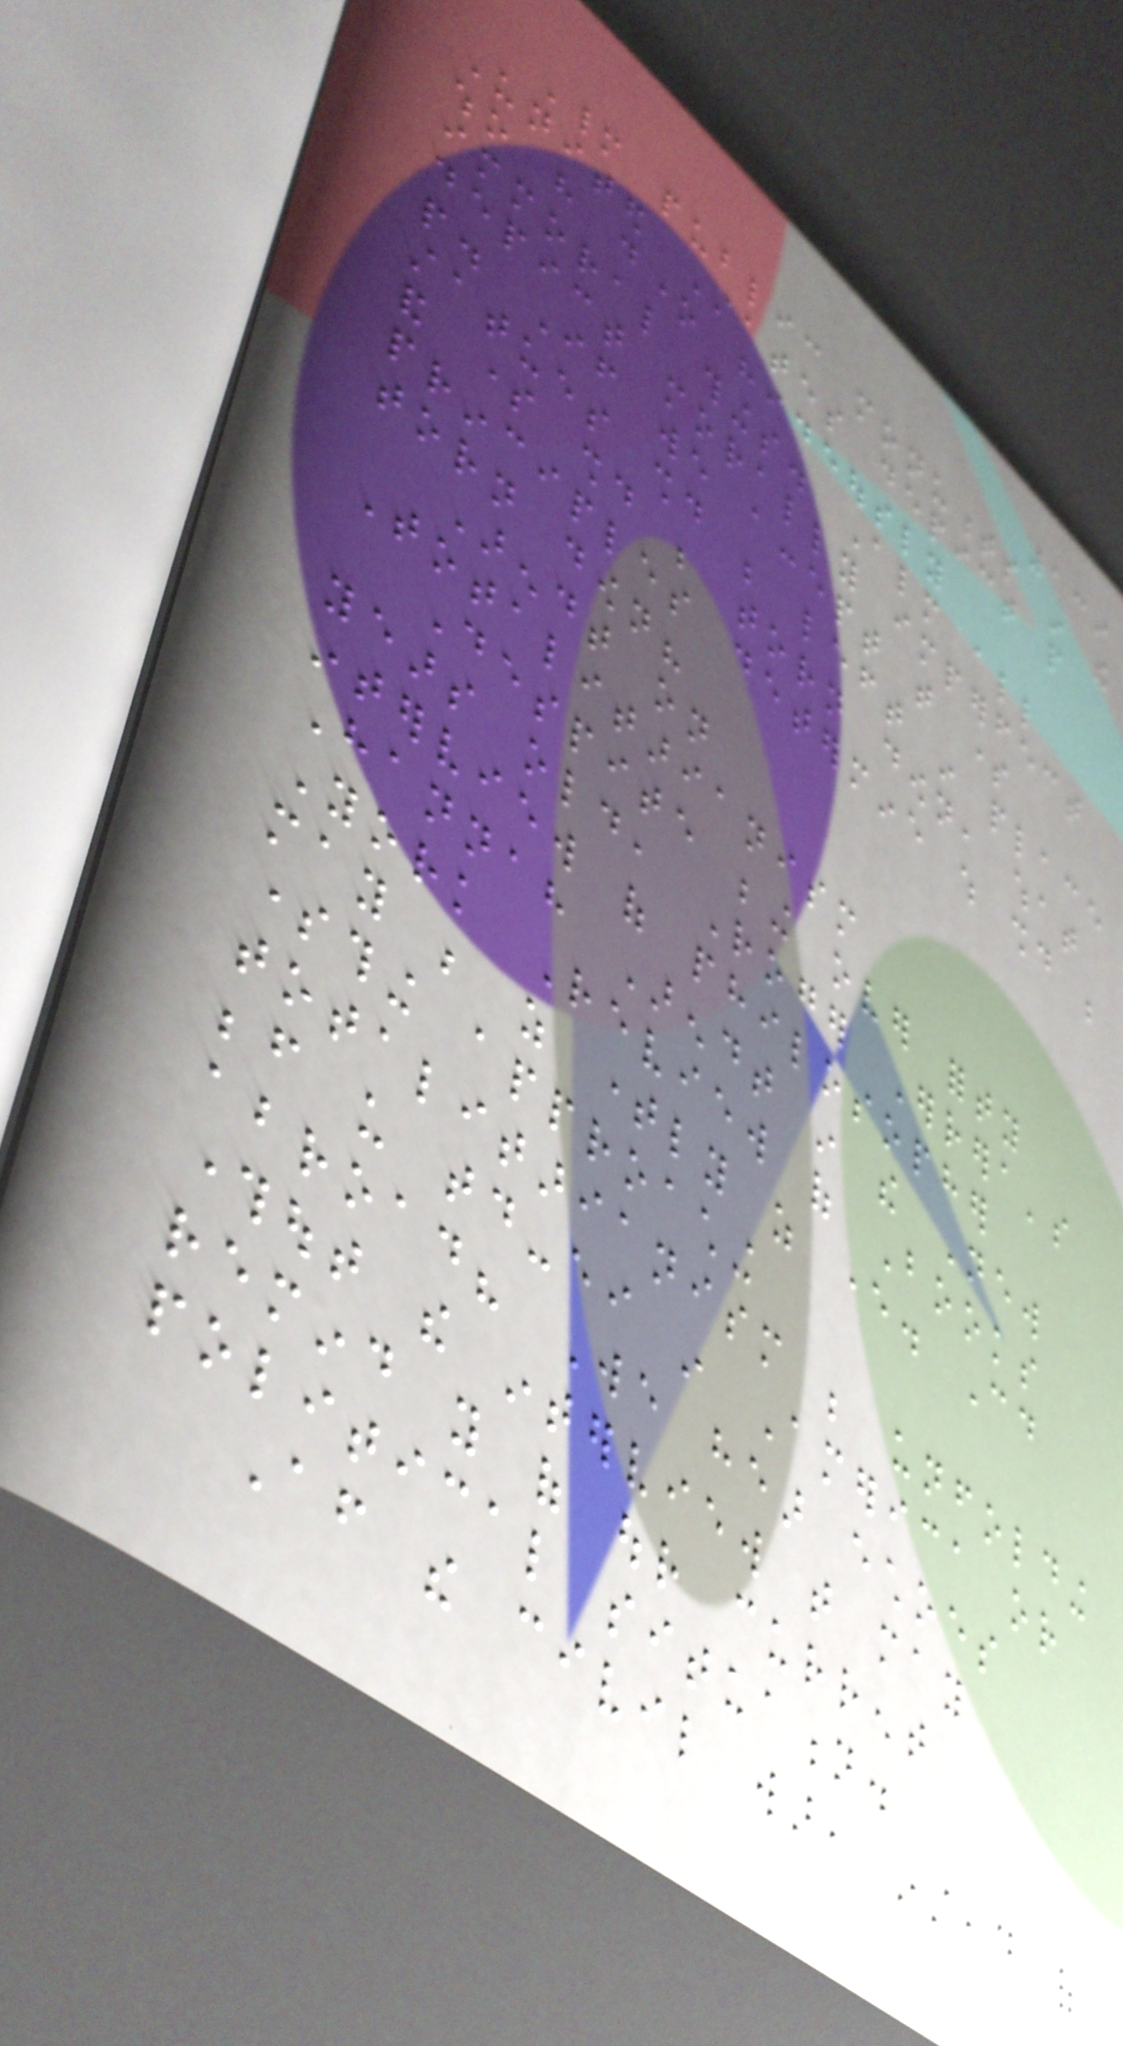139
Many public monuments in the
United States depict people
who have done hideously
immoral things. Almost all
depict morally imperfect
people. If we accept that some
statues should be left in place
and some should be torn down, what
principles determine which should be
torn down?
Arendt on
Totalitarianism
Despite being over forty
years old, Roger Errera's
interview of philosopher
Hannah Arendt in the New
York Review of Books
may be as timely as ever. Could
something approaching
totalitarianism be unfolding
before us today-either in America or
abroad? We hear echoes
throughout the interview that may
remind you of our current
political situation.
After the civil war, instead of
